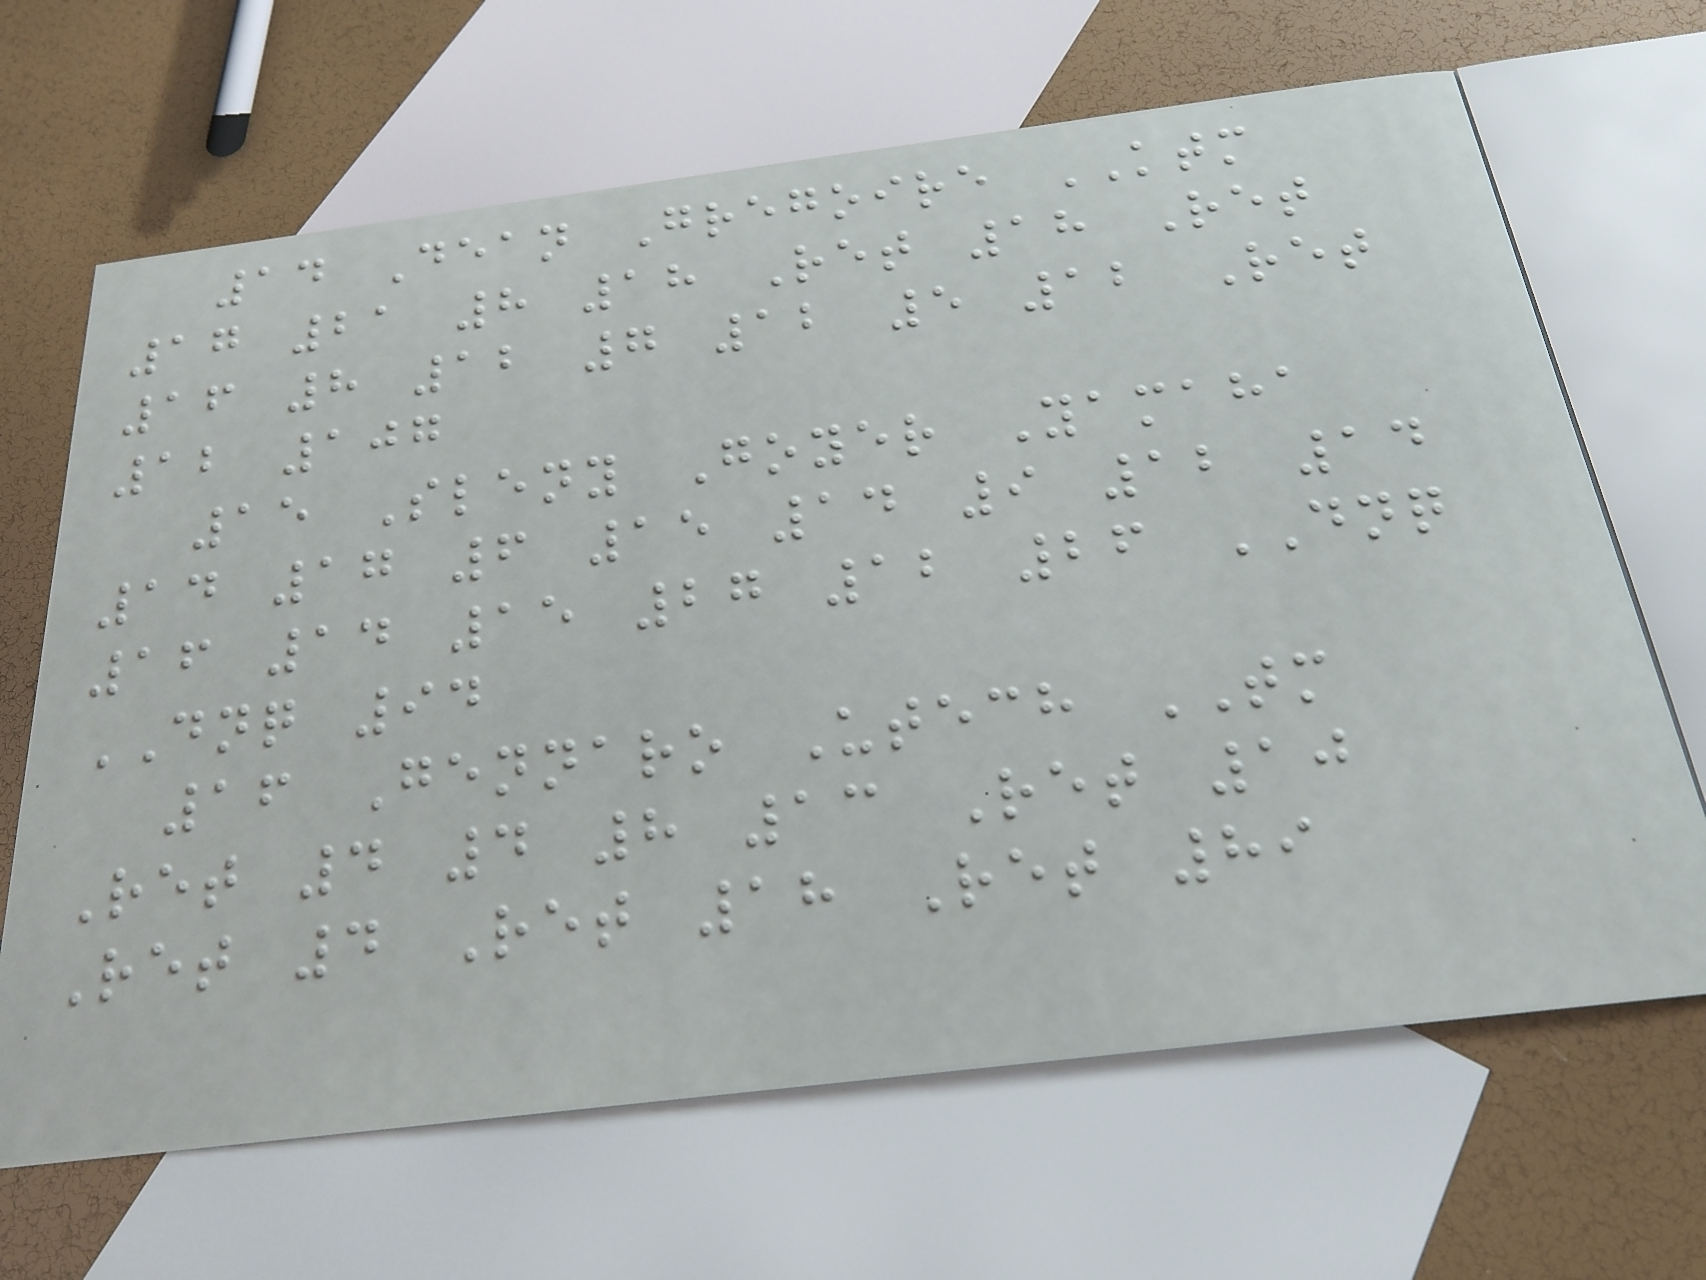14 Dean Gregoire KTM
17 21 8 18 Ret 18 Ret
16 8 12 7 12 5 12 Ret
12 107
15 Sleny Goyer Yamaha
14 17 6 15 14 9 12 14
16 14 15 27 12 26 DNQ
DNQ 94
16 Gennaro Utech TM
Ret 4 4 8 13 Ret 10
Ret 4 Ret 18 Ret 89
